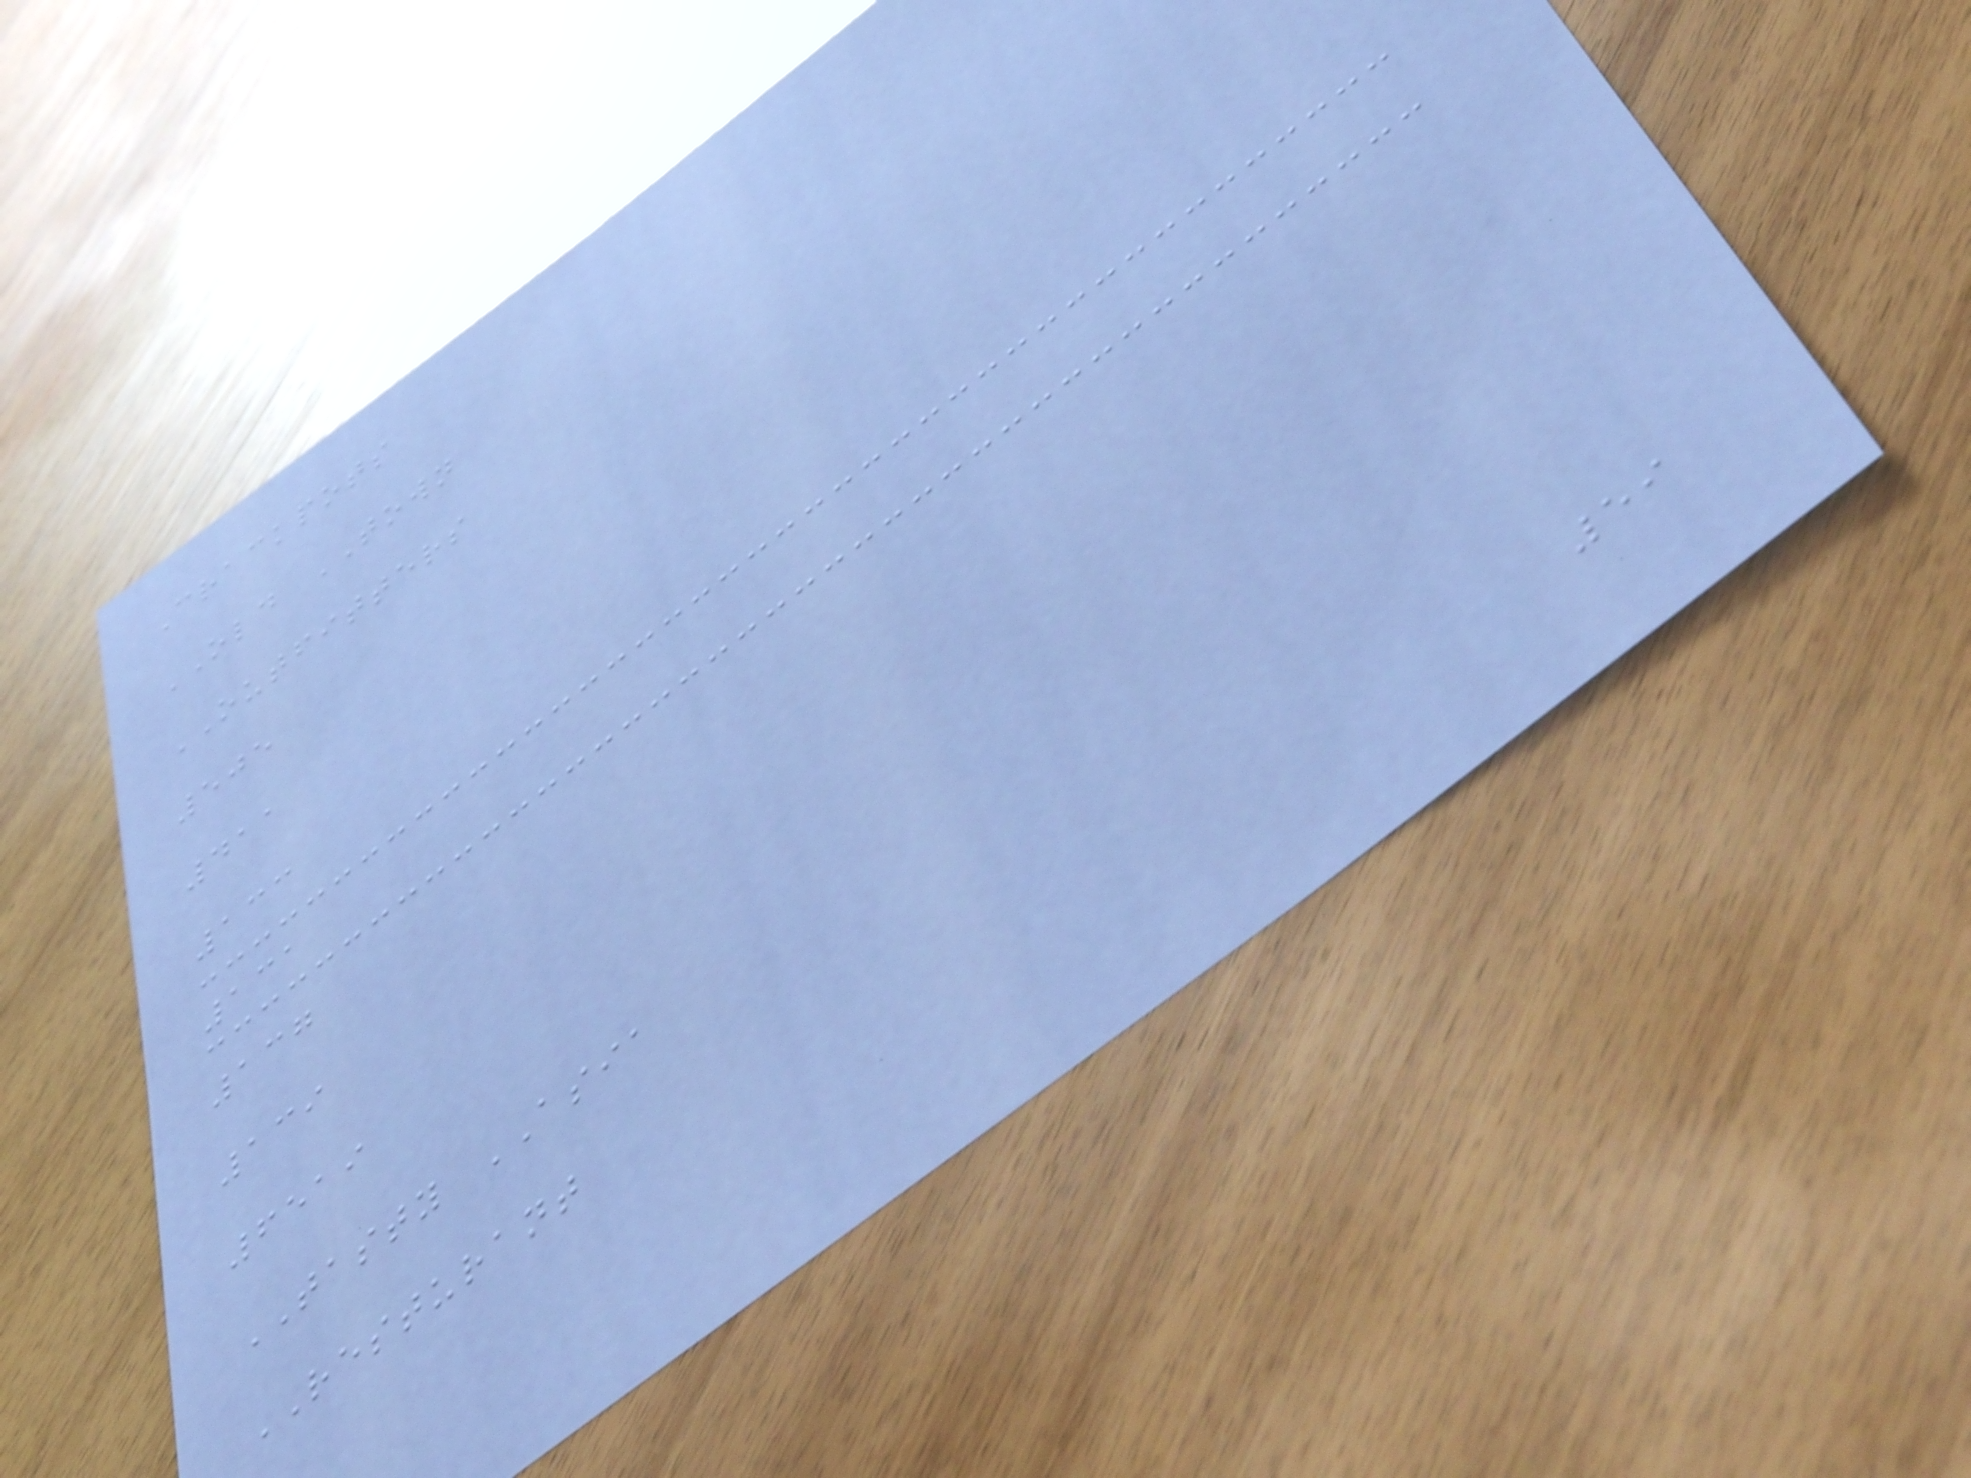Crackpots
OLD TOWN
OUTFITTERS
505
411
133
131
137
139
6519
TASTY ASIA
RESTURANT
59
